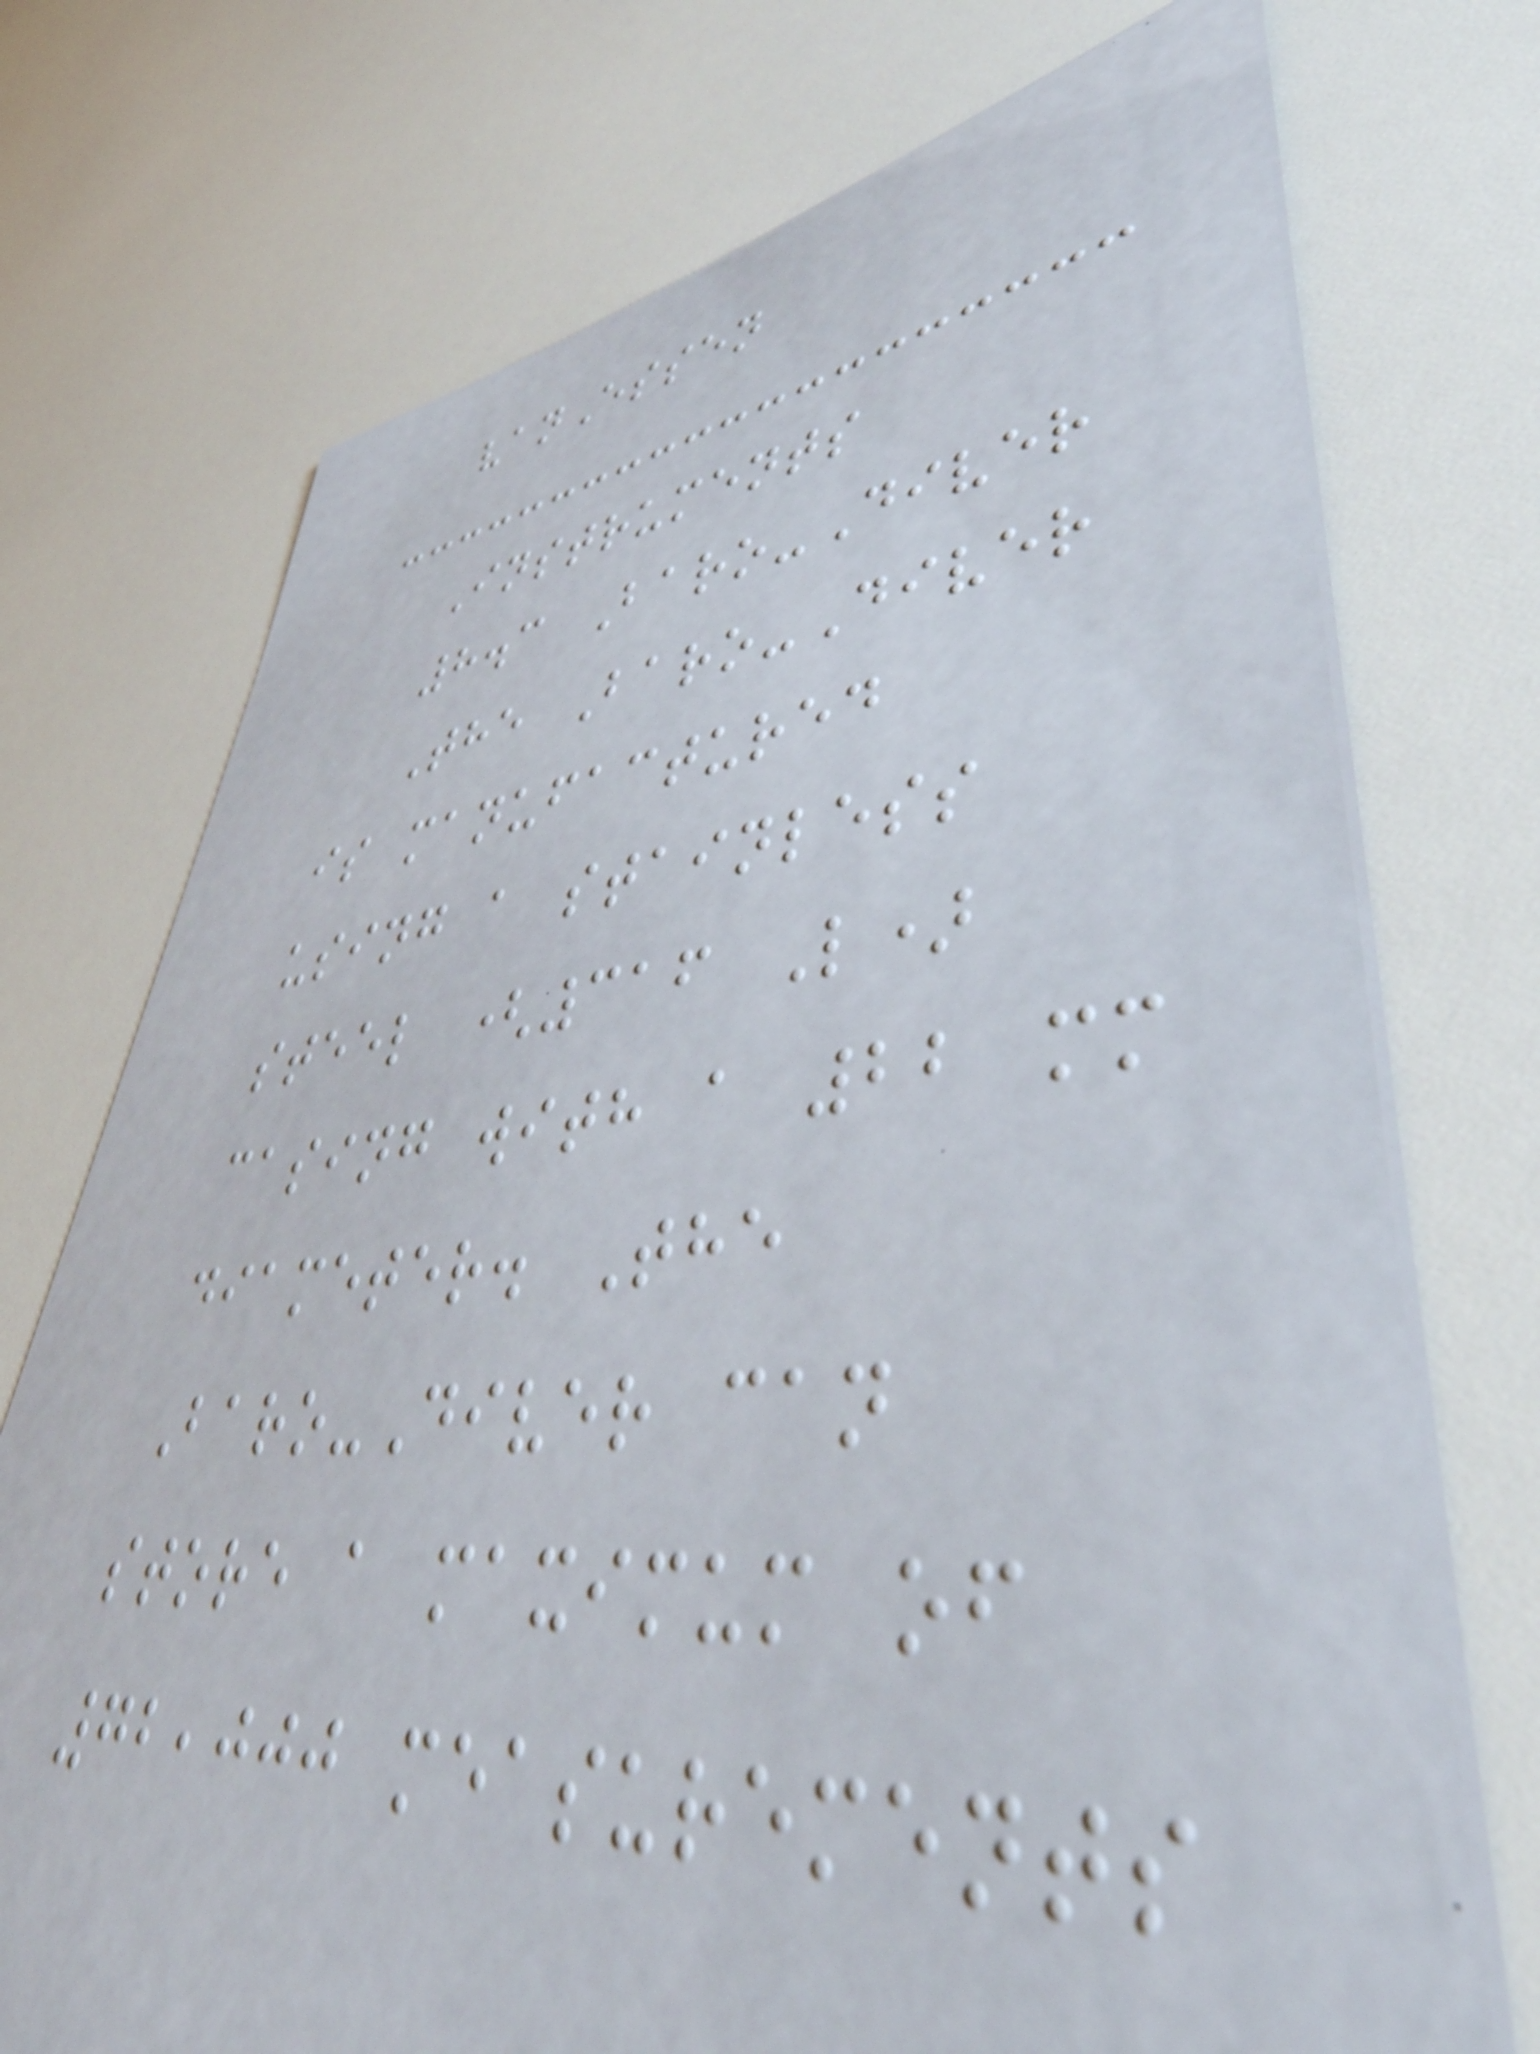vanEssen
Instruments
8.3 Baro-Diver
The Baro-Diver
is manufactured
using a stainless
steel (316 L)
casing with a 22 mm
diameter. The
Baro-Diver can
store a maximum of
72,000 measurements
